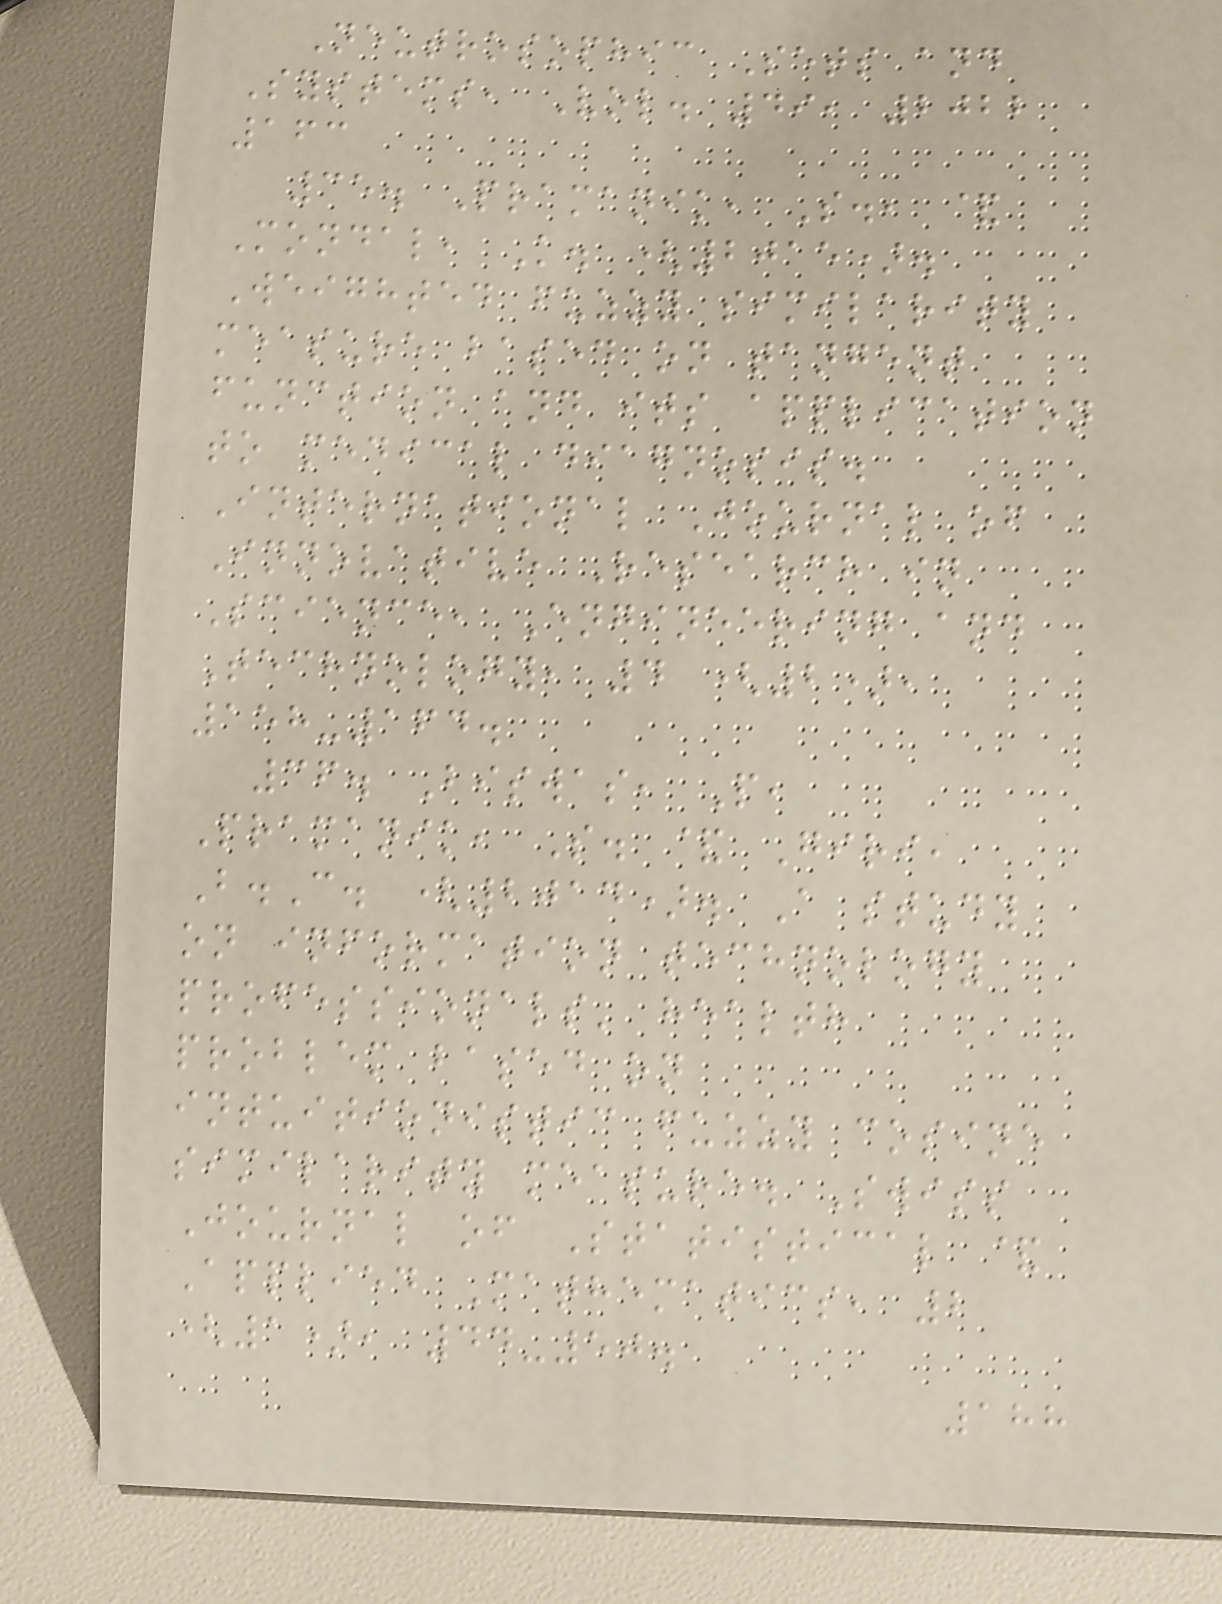Neutrosophic Sets and
Systems, Vol. 49, 2022
163
35. Pramanik, S., &
Mondal, K. (2015).
Weighted fuzzy similarity
measure based on tangent
function and its application
to medical diagnosis.
International Journal of
Innovative Research in
Science, Engineering and
Technology, 4 (2),
158-164.
36. Biswas, P,
Pramanik, S. & Giri,
B.C. (2014). A study
on information technology
professionals' health
problem based on
intuitionistic fuzzy cosine
similarity measure. Swiss
Journal of Statistical &
Applied Mathematics, 2
(1), 44-50.
188
